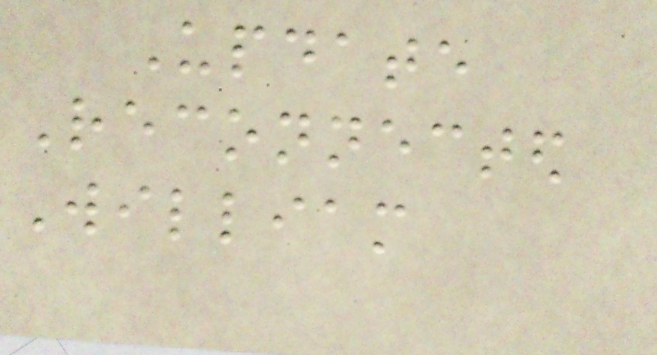Update
Reconnected
William
